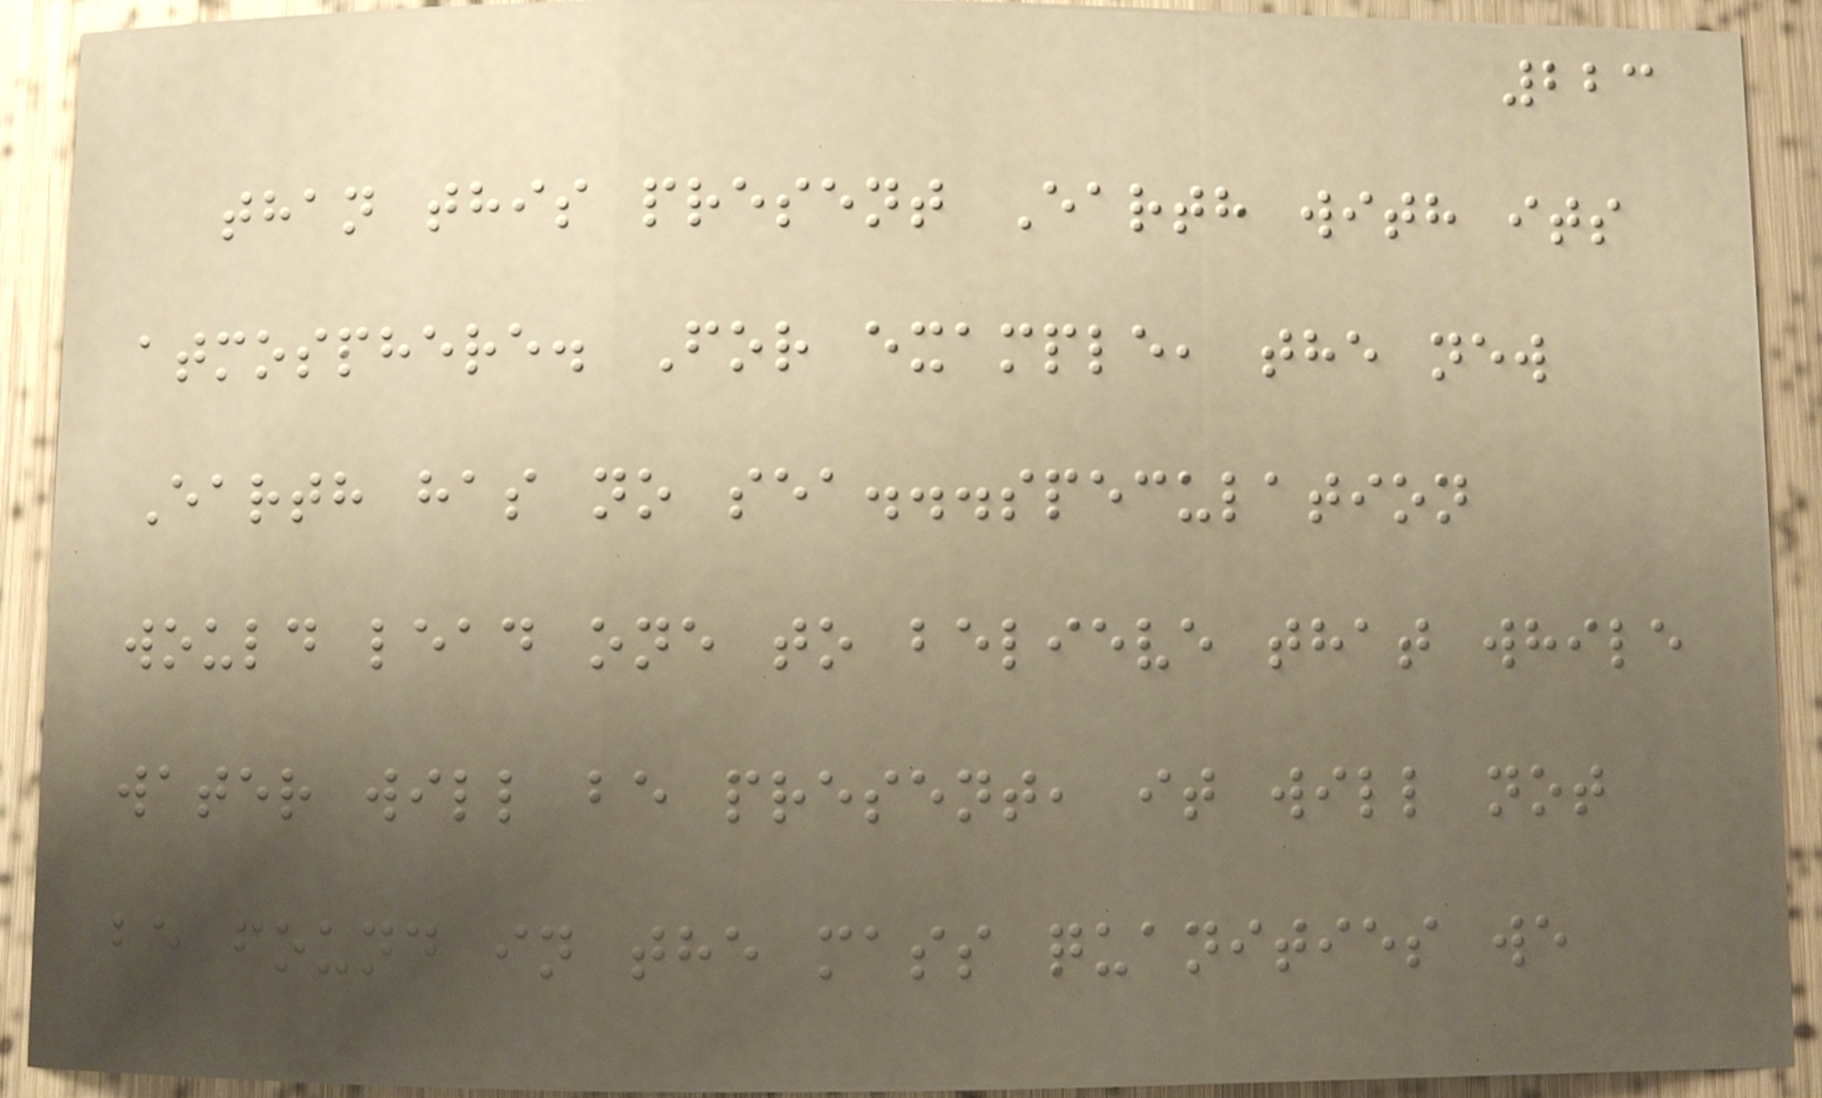223
than this present Earth with its
atmosphere. For example, the new
Earth has no sea...speculation
would lead one to believe that while
water will be present, it will not
be found in the mass quanities we
